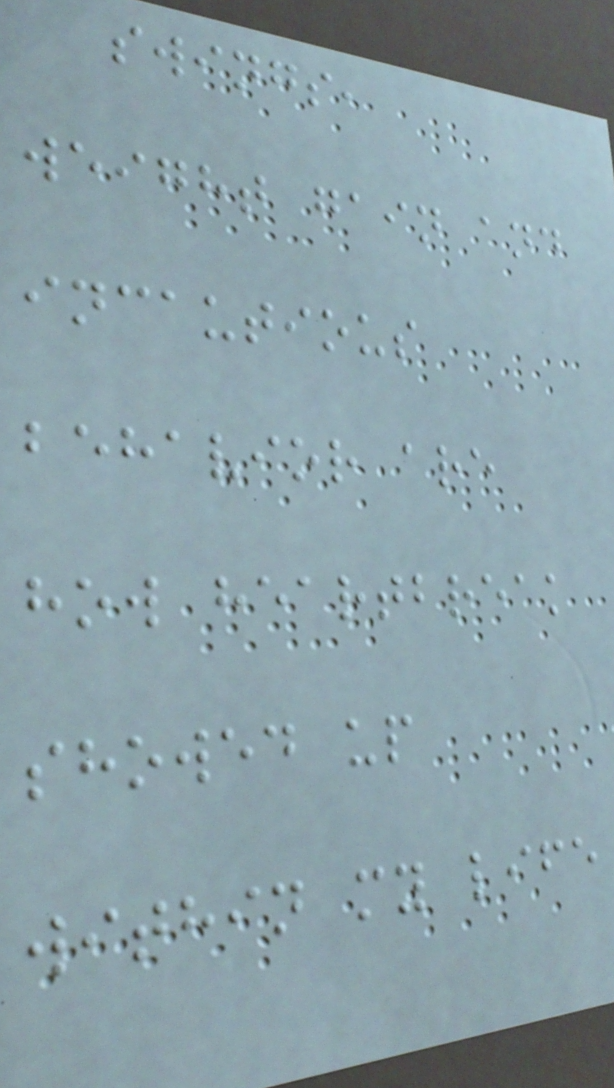swings,
weight gain and
incautious
behavior are
how heartbreak
showed up
within my life
